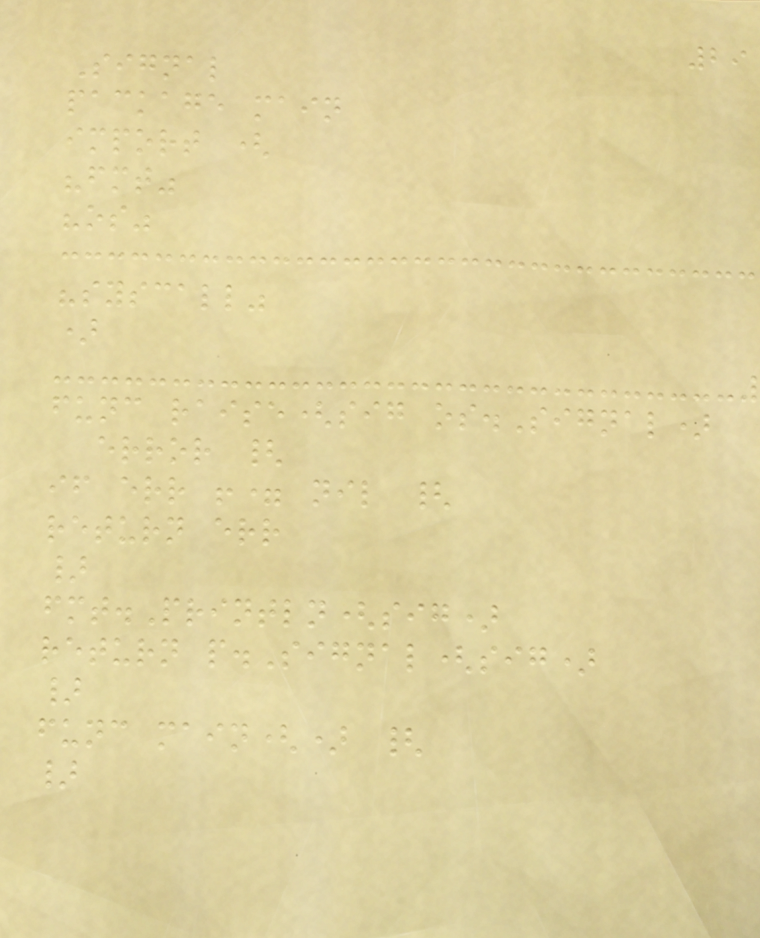29
Signal
package main
import (
"fmt"
"os"
"syscall"
)
func raise(sig os.Signal)
error {
if err != nil {
return err
}
fmt.Println(sig)
return p.Signal(sig)
}
func main() {
}
